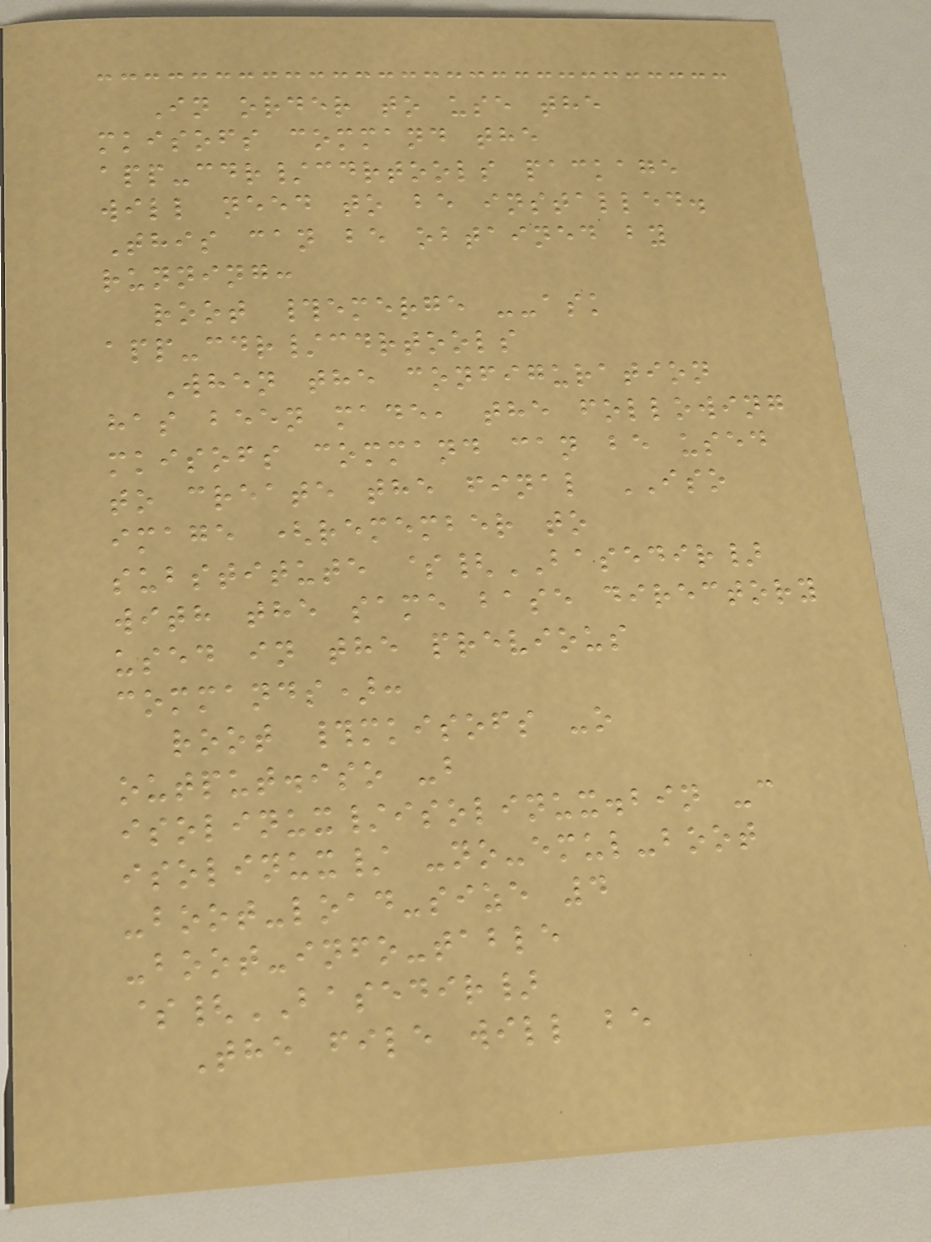In order to use the
mkisofs command the
app-cdr/cdrtools package
will need to be installed.
This can be obtained by
running:
root #emerge --ask
app-cdr/cdrtools
When the configuration
has been made, the following
mkisofs command can be used
to create the final ISO
image (remember to
substitute ${BASEDIR}
with the same base directory
used in the previous
commands):
root #mkisofs -o
output.iso -b
isolinux/isolinux.bin -c
isolinux/ -no-emul-boot
-boot-load-size 4
-boot-info-table
${BASEDIR}
The file will be
